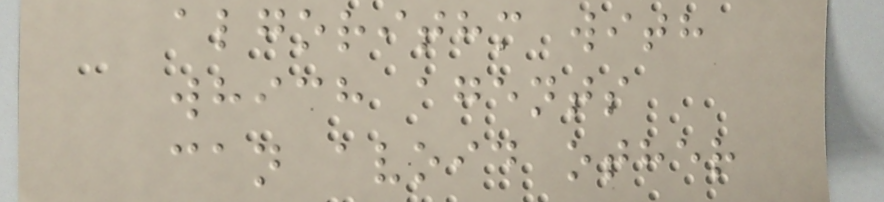algorithm with
which agents
can avoid other
